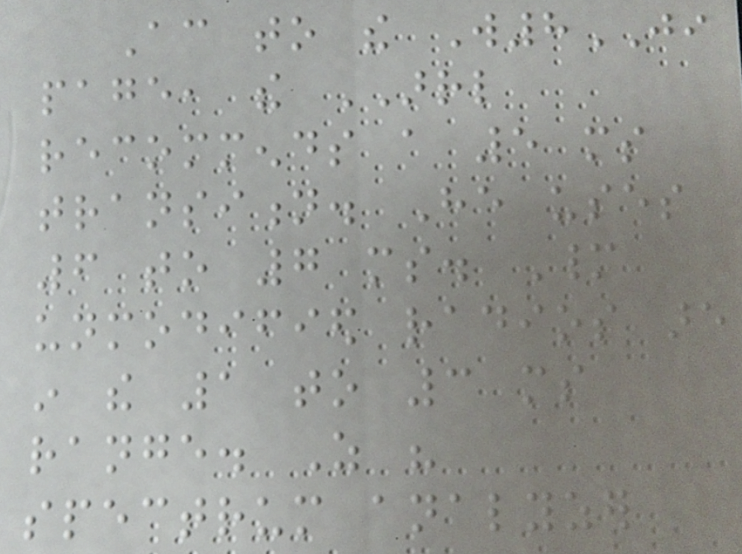According to the W8JI
page, the ARRL
recommends a 5 ms
transition. He uses
6 to 7 ms. Many
unmodified radios are
in the 1 to 3 ms
range. As his
spectrum analyzer
